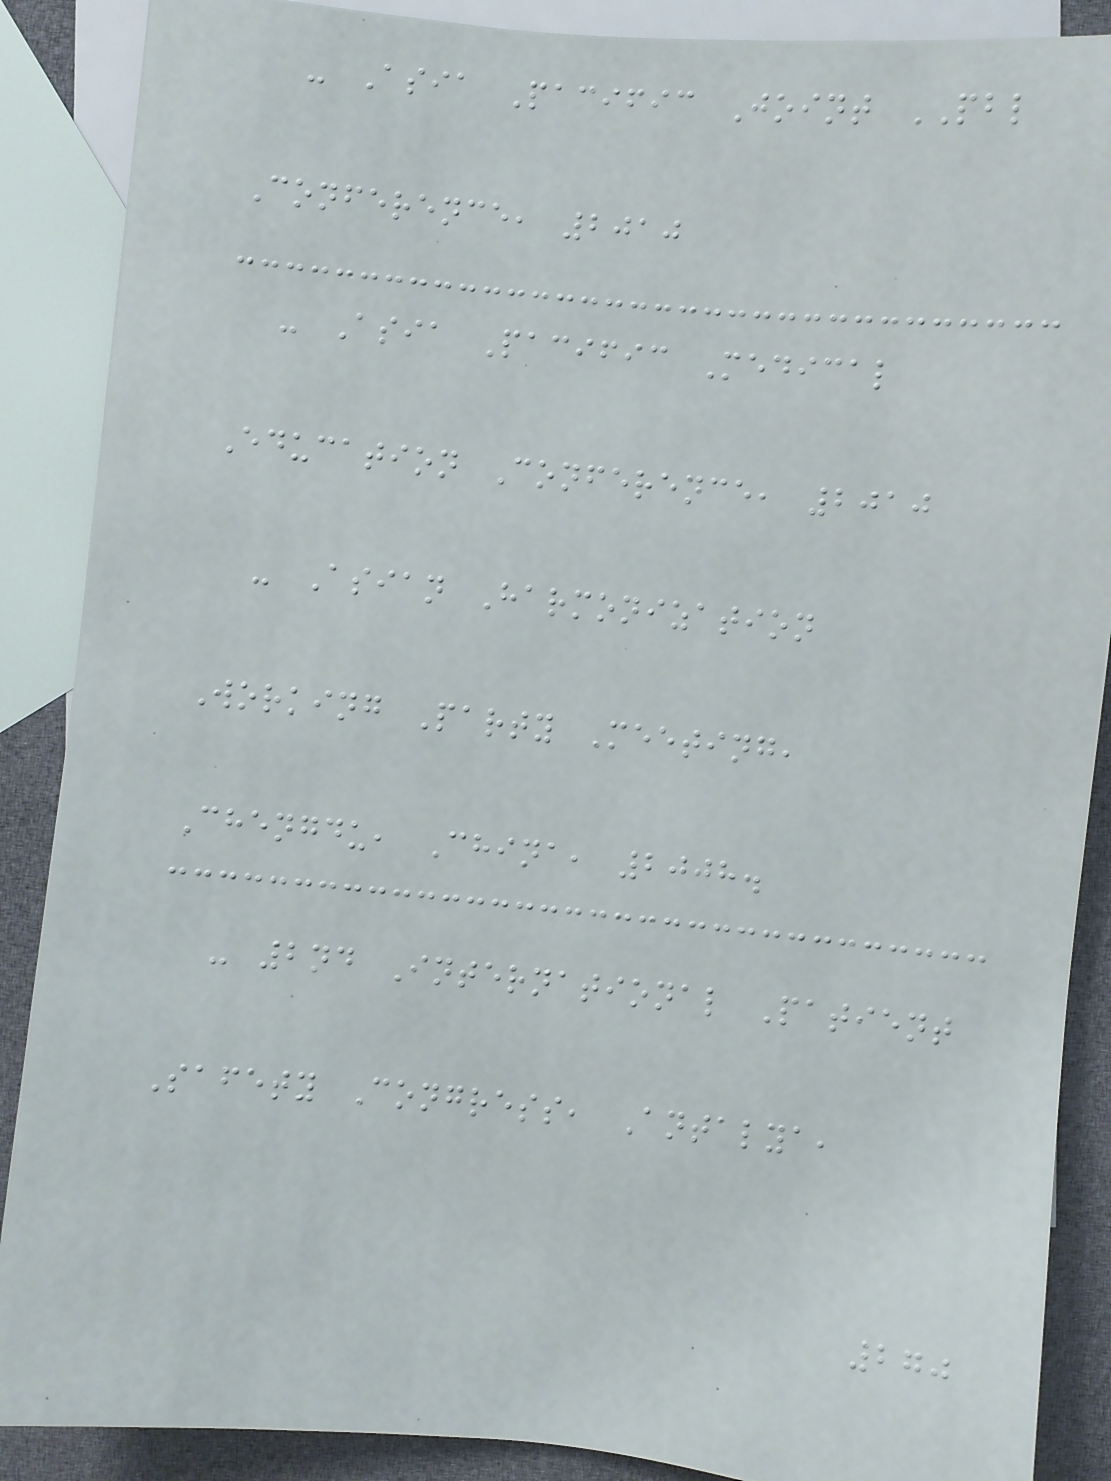- Asia Pacific Joint PBL
Conference, 2010
- Asia Pacific Medical
Education Conference, 2010
- Asian Harmonization
Working Party Meeting,
Chengdu, China, 2008.
- 2nd International Patient
Safety Congress, Antalya,
270
